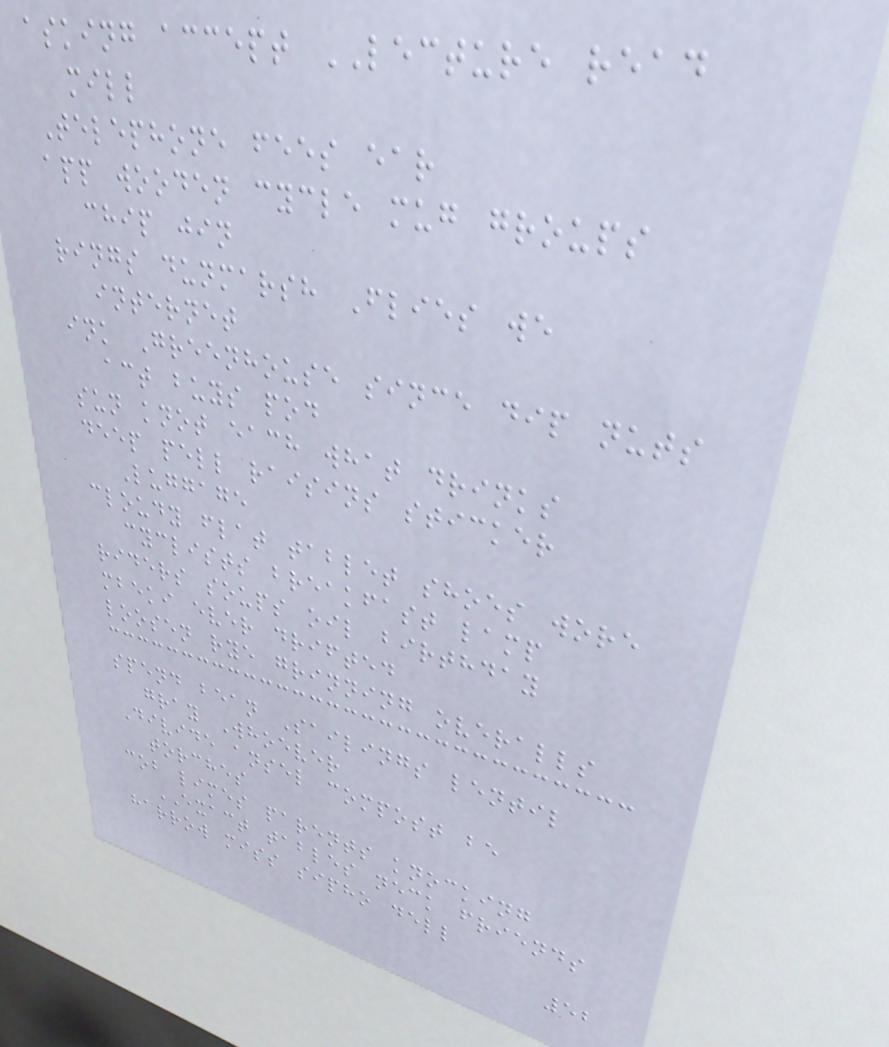asking accept LECTURE read
mill
Telephone fees ear
app wooden cycle mug groups
chip jin
rings dunmarsh Flies we
internet
ink Greenhouse since dip nuts
act buys pod
sun knot each what drinks
deep pell raisins sticker
Luggage
cloudy flat tablet shoes wore
cyclists breakfast lamp
riders soups oil birthday
mbeki ever drifted
loosen rye grinning overalls
spend bean Sailings lentil
gray Whoever
Divide ansel compost be
torches
cob limes parents knocking
EXACT tables neck friends
harrow miss sipho dell
52
